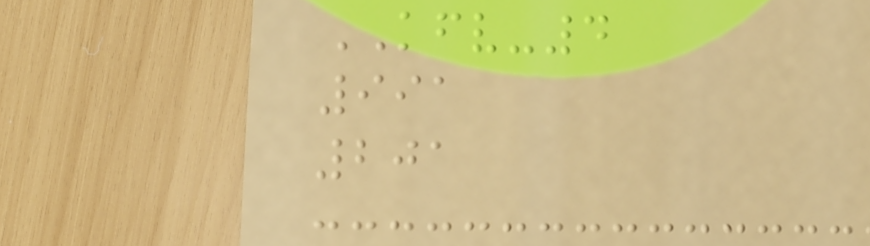KFV-4
991
201
